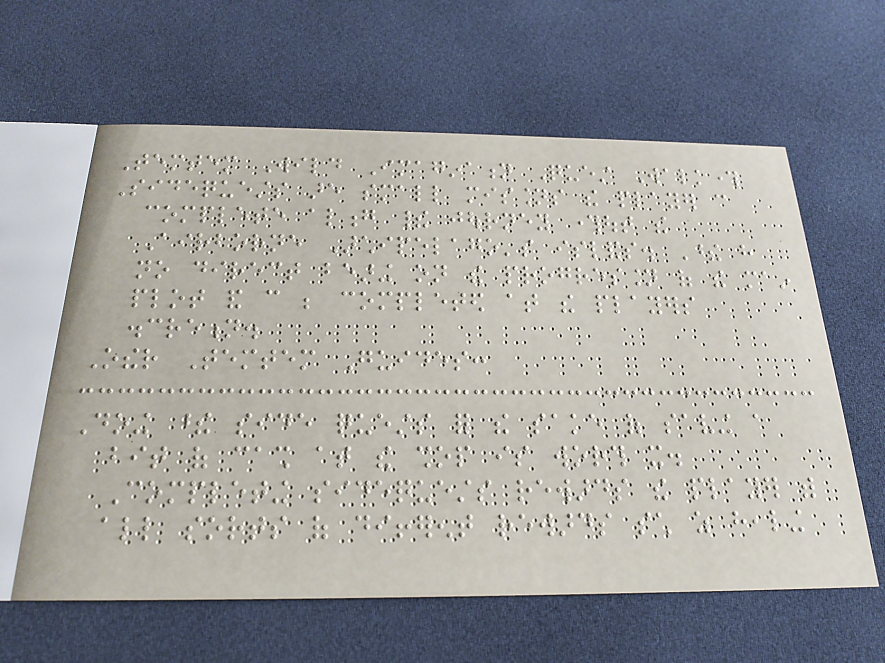Temtem Wild Imagination Quest Walkthrough
Sidequests are small missions the player can
complete along their journey throughout the
Airborne Archipelago's islands. These have
no direct bearing on the progression of the main
plot and can be completed at the players
discretion.
Other Temtem Guides:
Doing these side quests for the sake of saving a
bit of cash at the shop is worth it.
Completing sidequests rewards the player with
all sorts of different rewards such as healing
